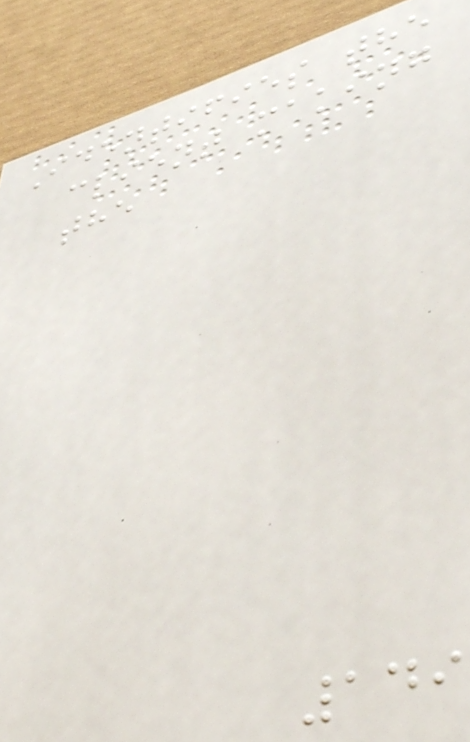Identifies the
client making
the
149
